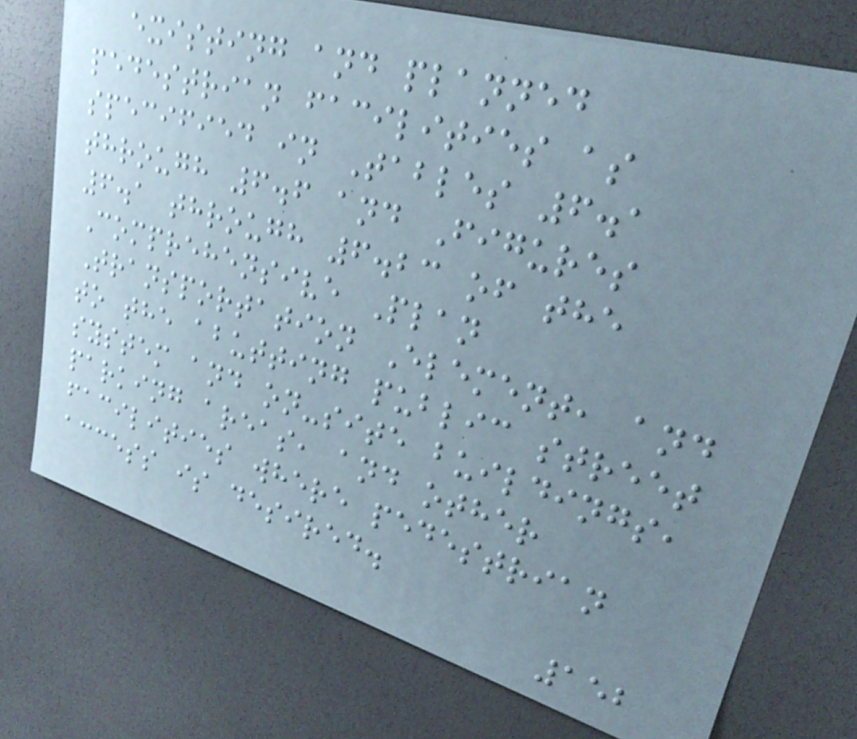existing and planned
pedestrian facilities as
specified in Tables 6.1
through 6.6 and Figures
6.1 through 6.23 of the
Comprehensive Plan
Transportation Element, and
to the abutting public street
system and on-site buildings,
parking areas, and other
facilities where pedestrian
access is desired.
152
